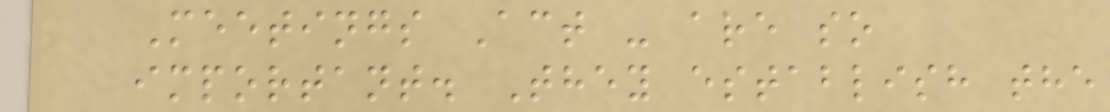Meetings Act - are so
important. They establish the
